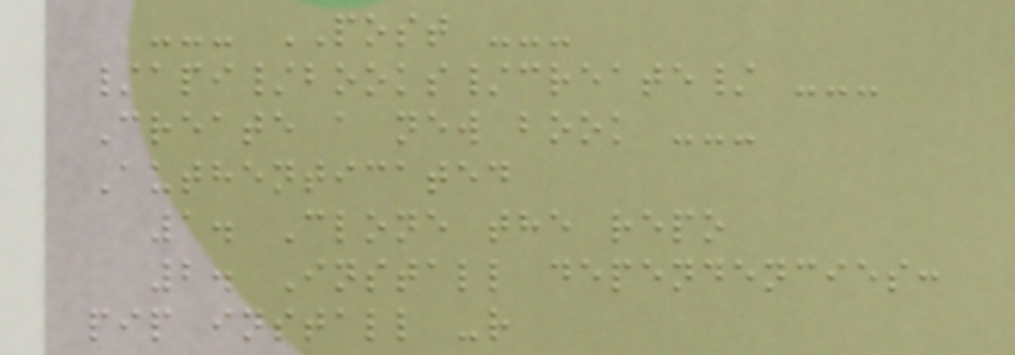--- POST ---
/api/books/create/ ---
Create a new book ---
Authenticated
1. Clone the repo
2. Install dependencies:
pip install -r
